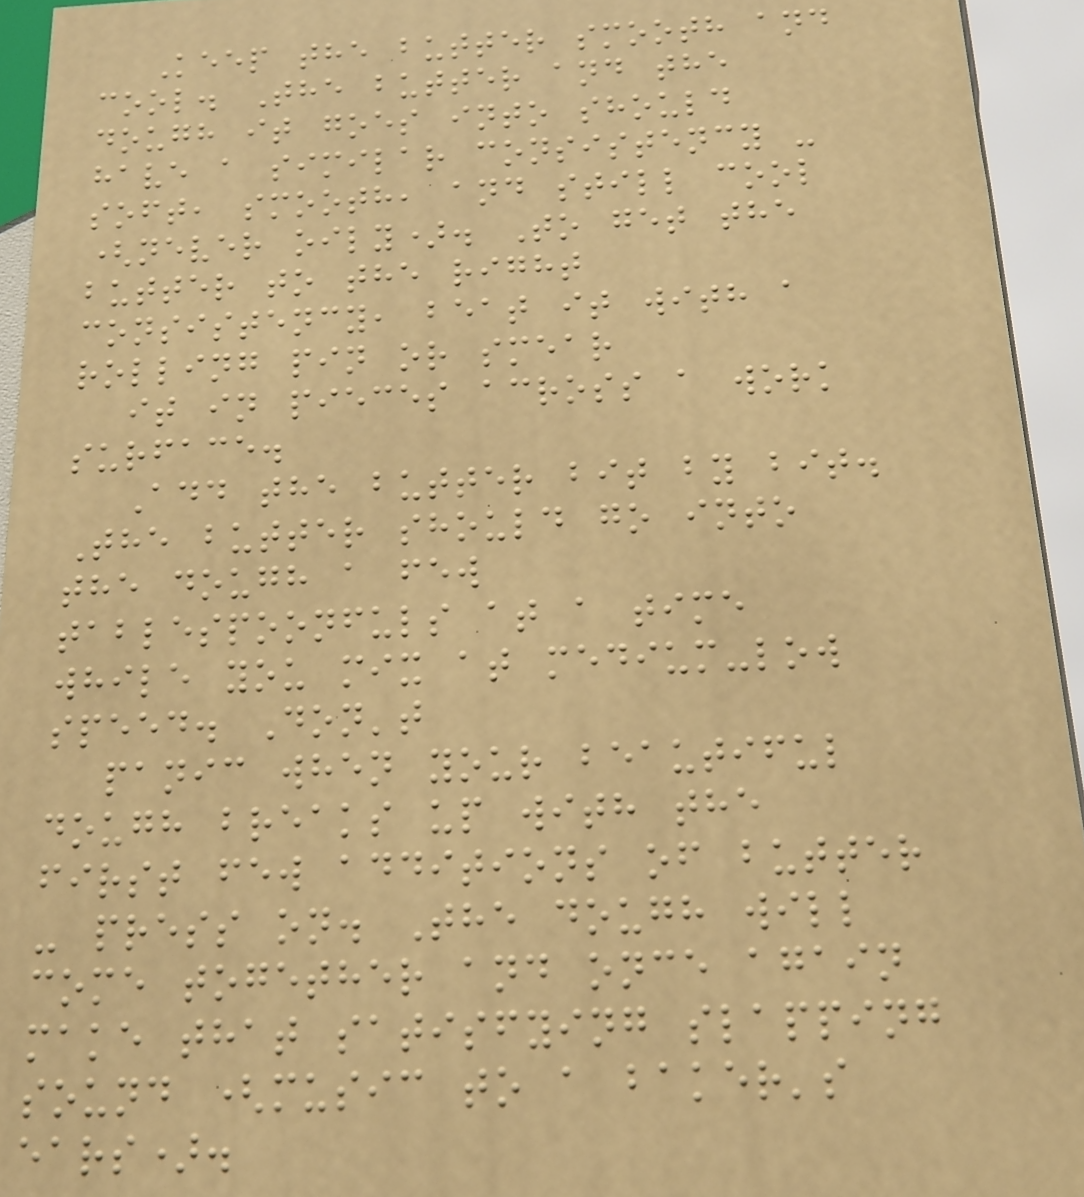Keep the butter smooth and
cool. The butter and the
dough it goes into should
have a similar consistency -
soft, smooth, and still cool
(never oily). To get the
butter to the right
consistency, beat it with a
rolling pin or smear
it in pieces across a work
surface.
Add the butter bit by bit.
The butter should go into
the dough a few
tablespoonfuls at a time
while you mix at medium-low
speed. Don't
panic when your beautiful
dough breaks up with the
first few additions of butter
- press on. The dough will
come together and once again
make that satisfying slapping
sound (music to a baker's
ears).
